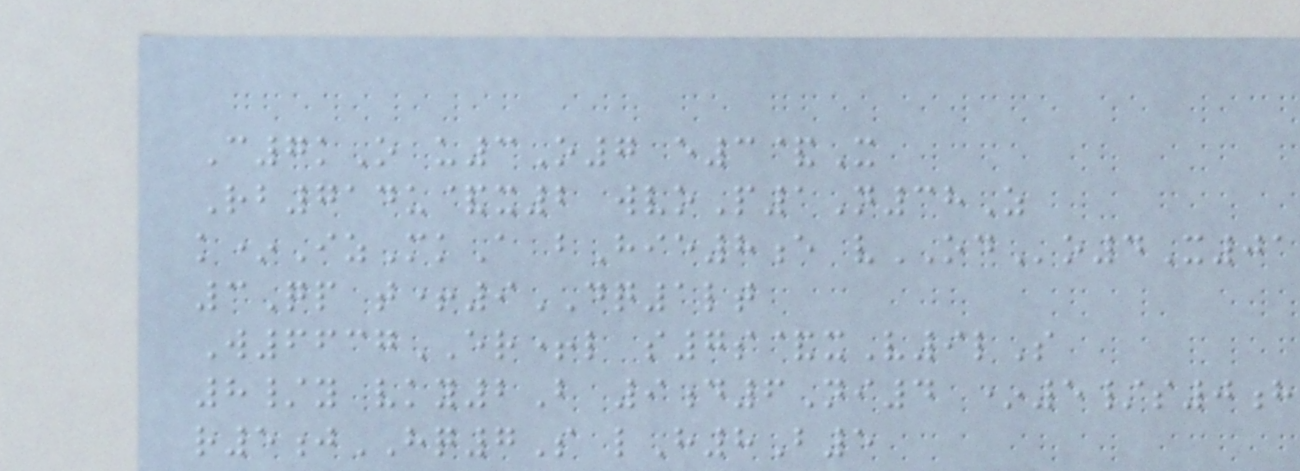C7kO u3O7 e3&X
Rb714u&x2 wvoP1N38Z
k*IzMkA bHie8e vODo4X01
3Qp t+9DQ1lt
W6637ER+l s7s&xV9lS
8/y vky2B 9d6Ni4 *5/s0h
r5jHQ7S lH8B5
